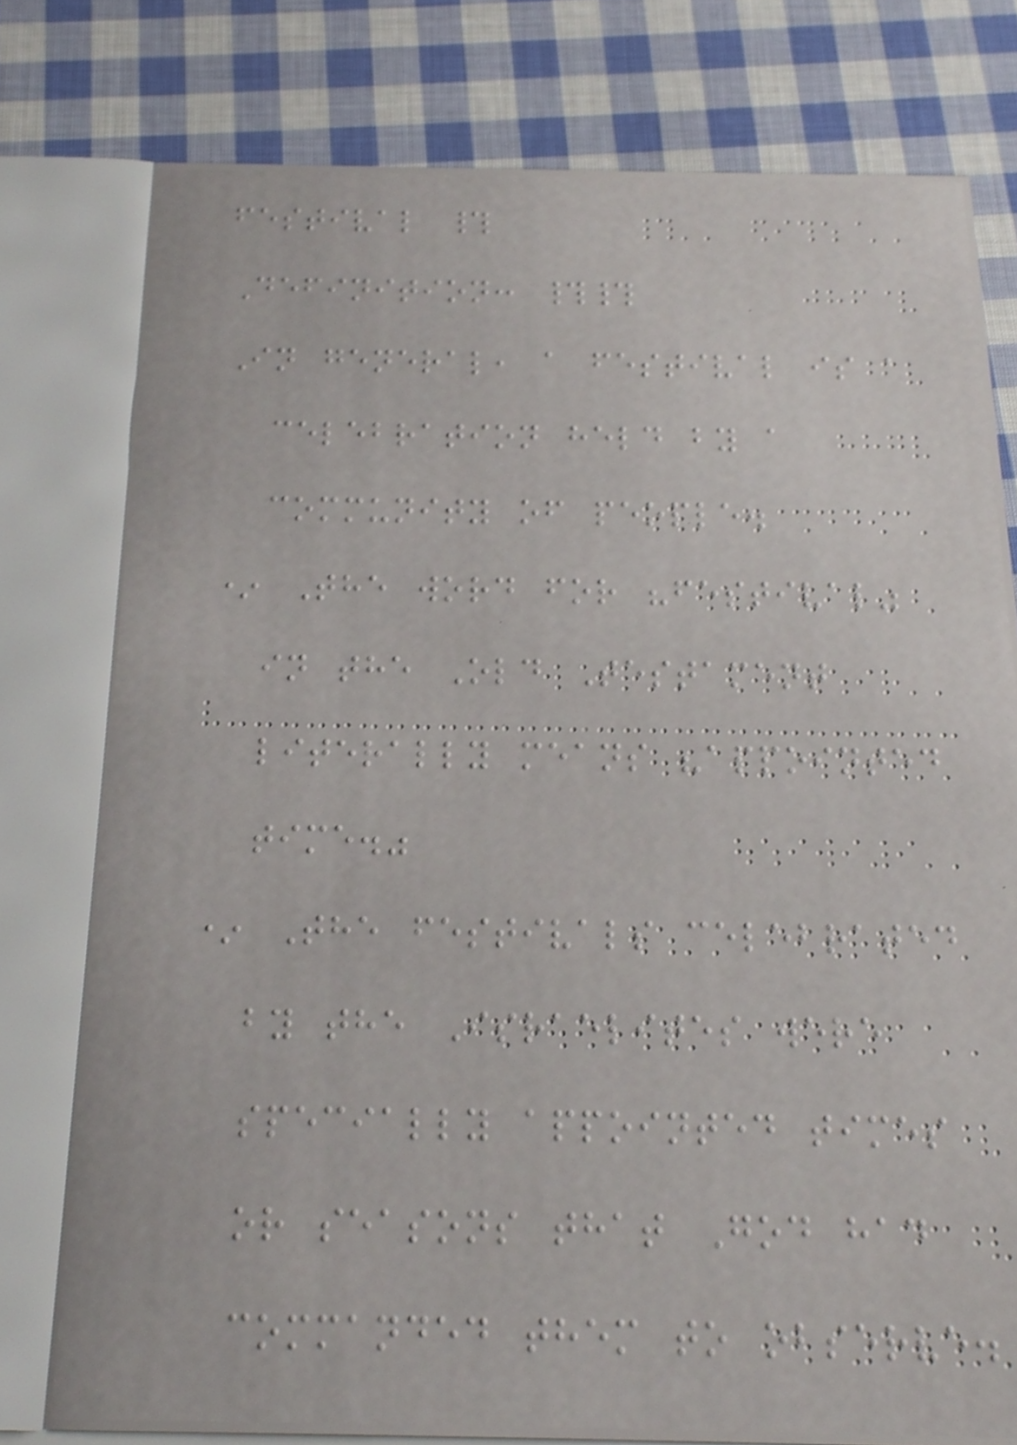festival #
Definition: ##
In general, a festival is a
celebration held by a
community of people.
* The word for "festival"
in the Old Testament
literally means "appointed
time."
* The festivals celebrated
by the Israelites were
specially appointed times
or seasons that God had
commanded them to observe.
